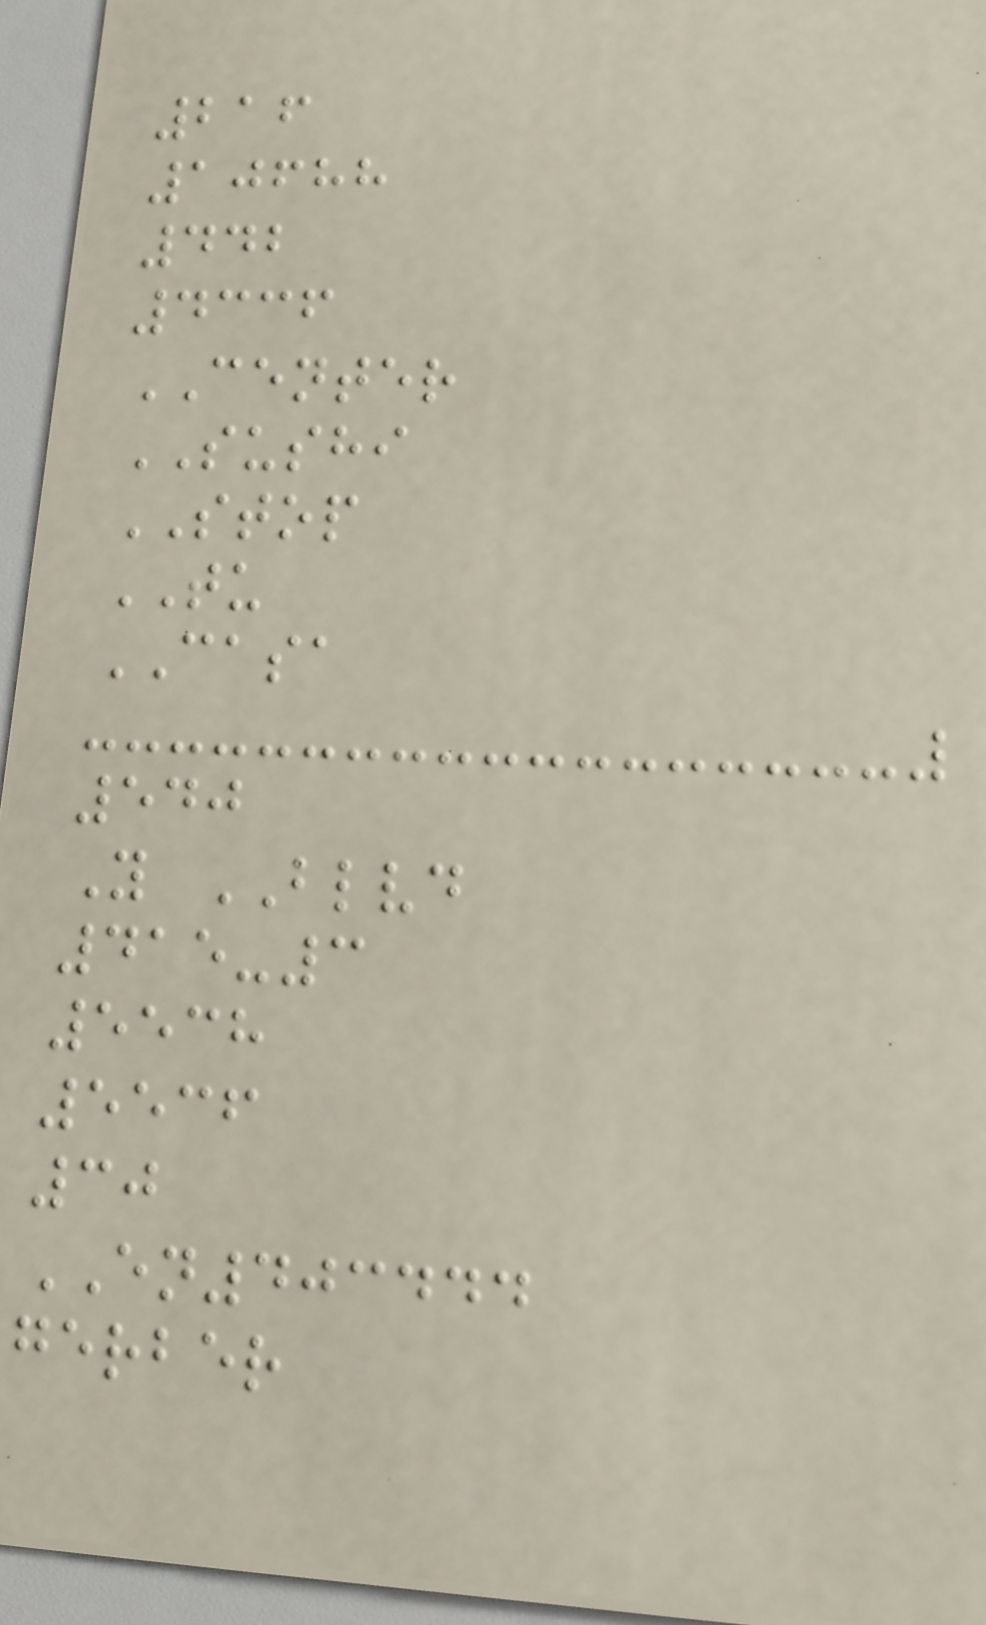216
10688
442
4336
CENTER
SUSHI
STOP
TU
CASA
540
Y BLVD
415-3
5538
5536
30
EN403444
gerber
